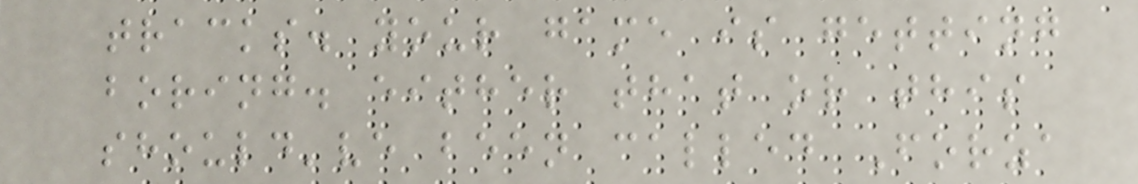tracks. your game is getting
boring. either that or this
should've been called Forza
